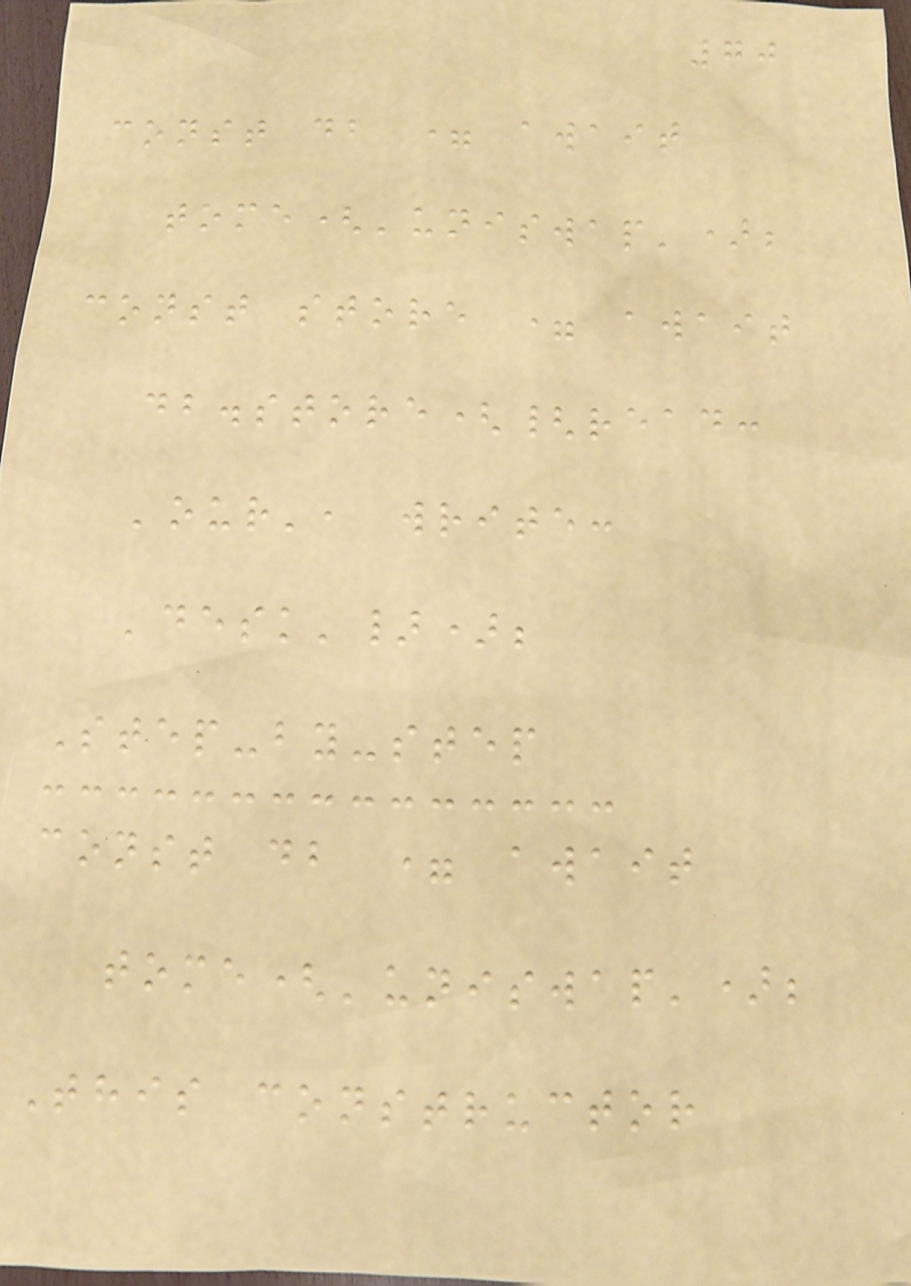70
const db = await
tome('uniswap');
const store = await
db.store({read:
'our', write:
'desk'});
Step-by-step
const db = await
tome('uniswap');
This constructor
